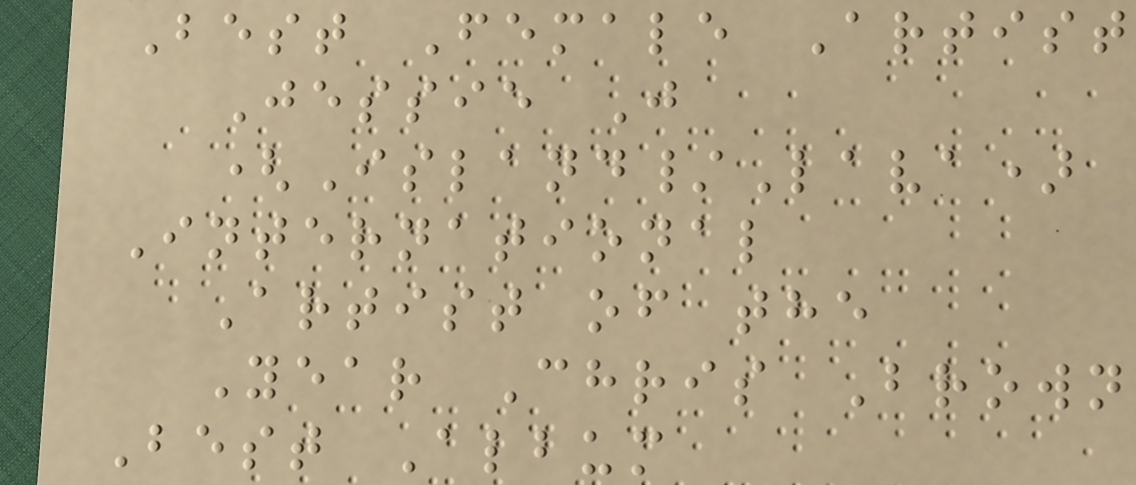Best Female Artist
Jessie J
(Island/Lava)
International
Artist of the
Year Chris Brown
Best Album
